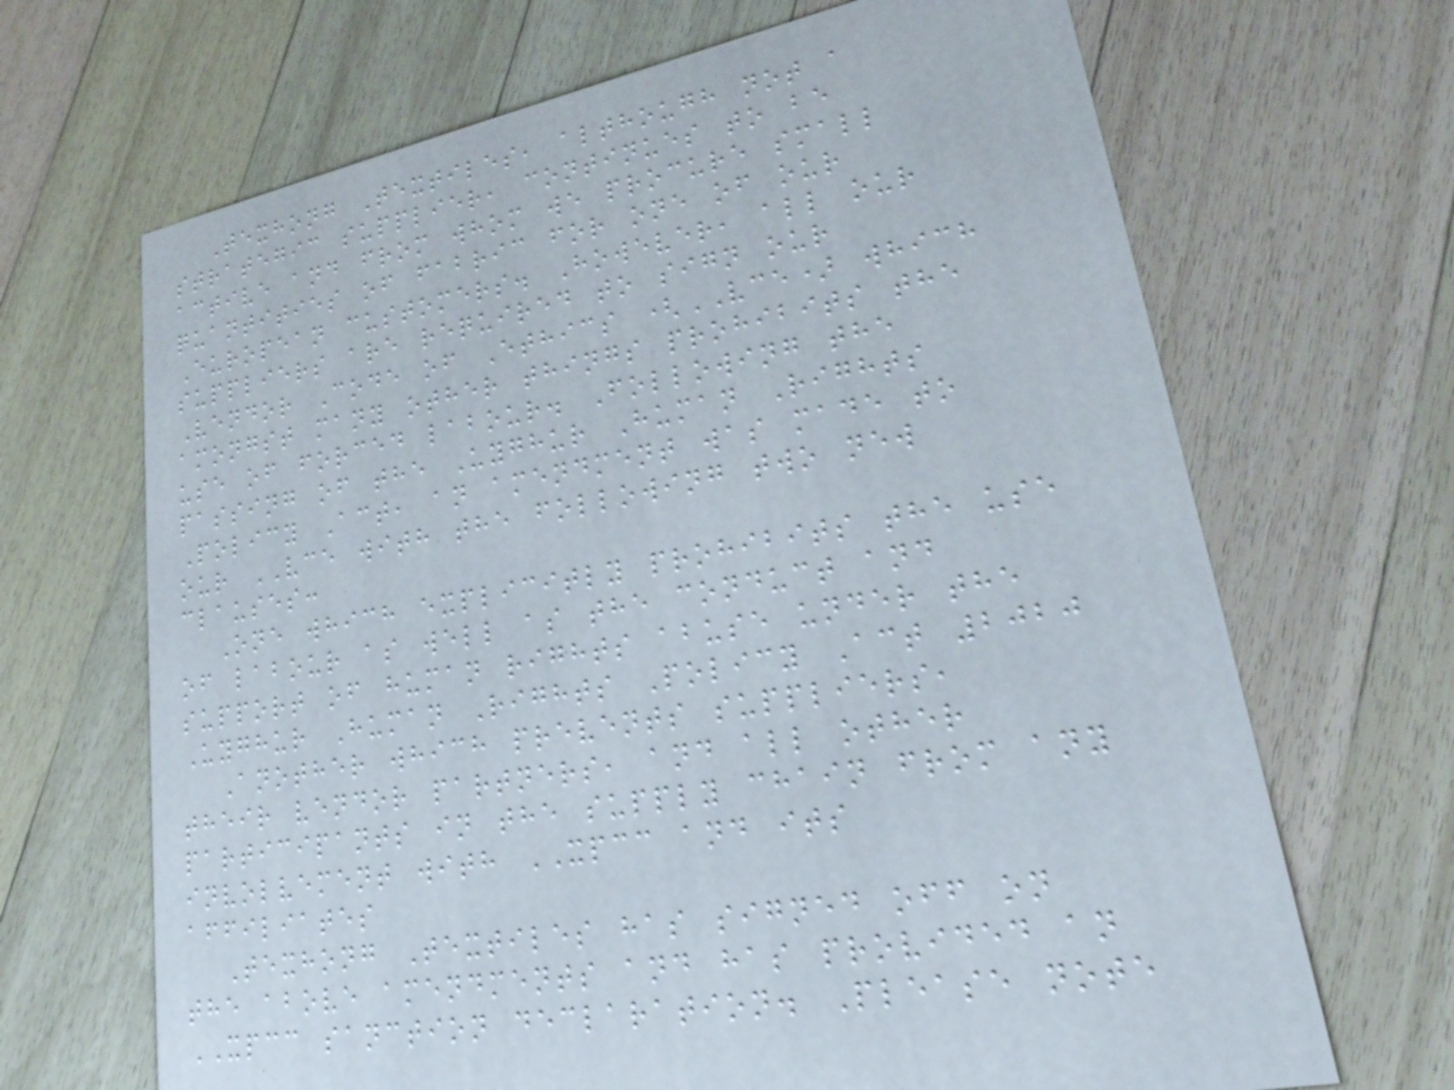Texhong Textiles, although not a
strategic supplier, continues to be
active and from whom we procure small
quantities of fabric for one of our
European customers. However, all our
suppliers are required to sign our
Vendor Code of Ethics (VCE) which
amongst many other things prohibits the
use of forced labour. Following the
passing of the Uyghur Human Rights
Policy Act, an amendment was made to
our VCE with the following two new
clauses:
One which explicitly prohibits the use
of labour as well as the conduct and
support of human rights abuse under the
Uyghur Human Rights Policy Act 2020
Another which prevents suppliers,
their vendor partners, and all other
participants in the supply chain from any
involvement with XPCC and its
affiliates
Texhong Textiles has signed off on
the above amendments and has provided an
XPCC sanction declaration. Please note
